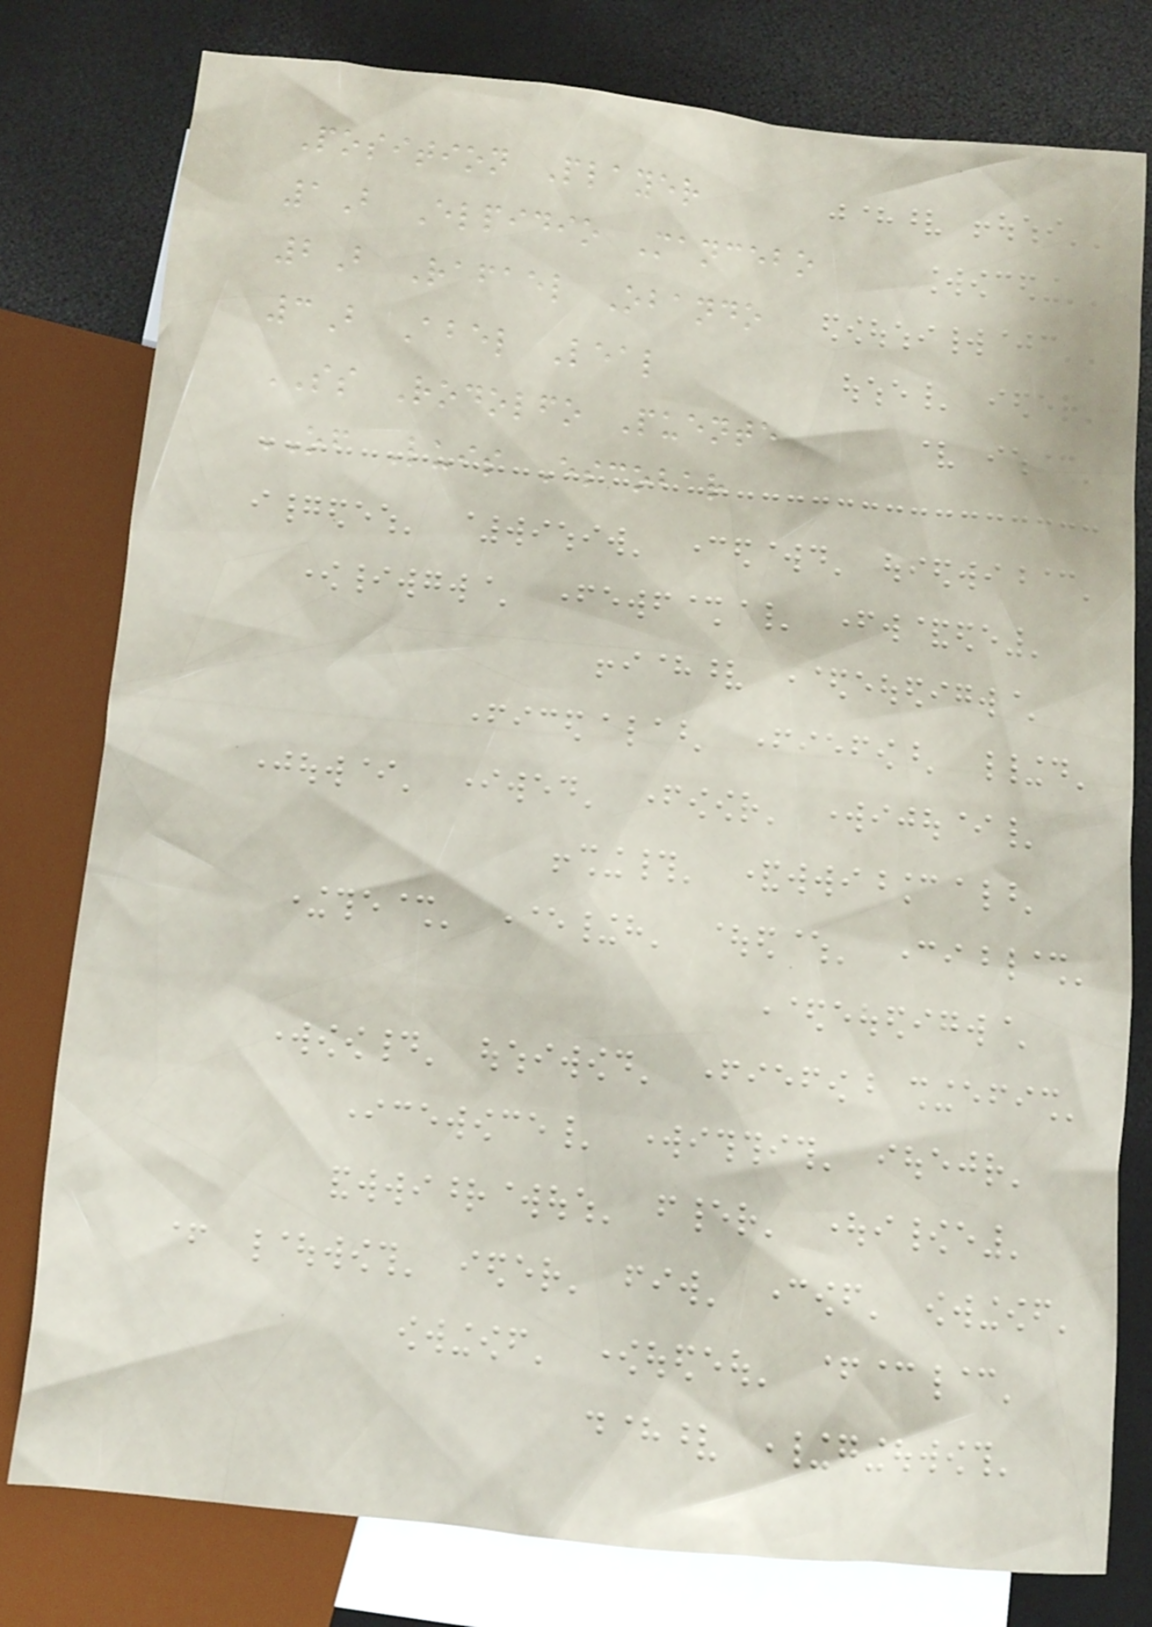Position Player
1B Elpidio Mancebo
2B Rafael Obando
3B Abel Leal
SS Rodolfo Puente
OF Luis Escobar
